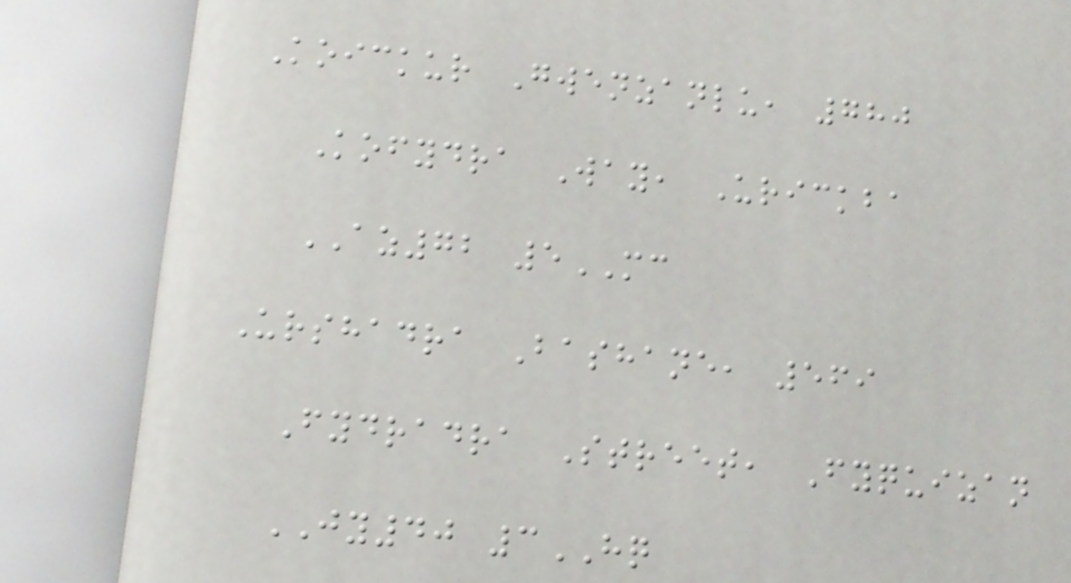Koickur Gwenzanlu, 780
Kofydra Way, Urickba
AZ72 5MC
Urshadra Bashane, 569
Fydradra Street, Fyquizan
JY40 3HQ
